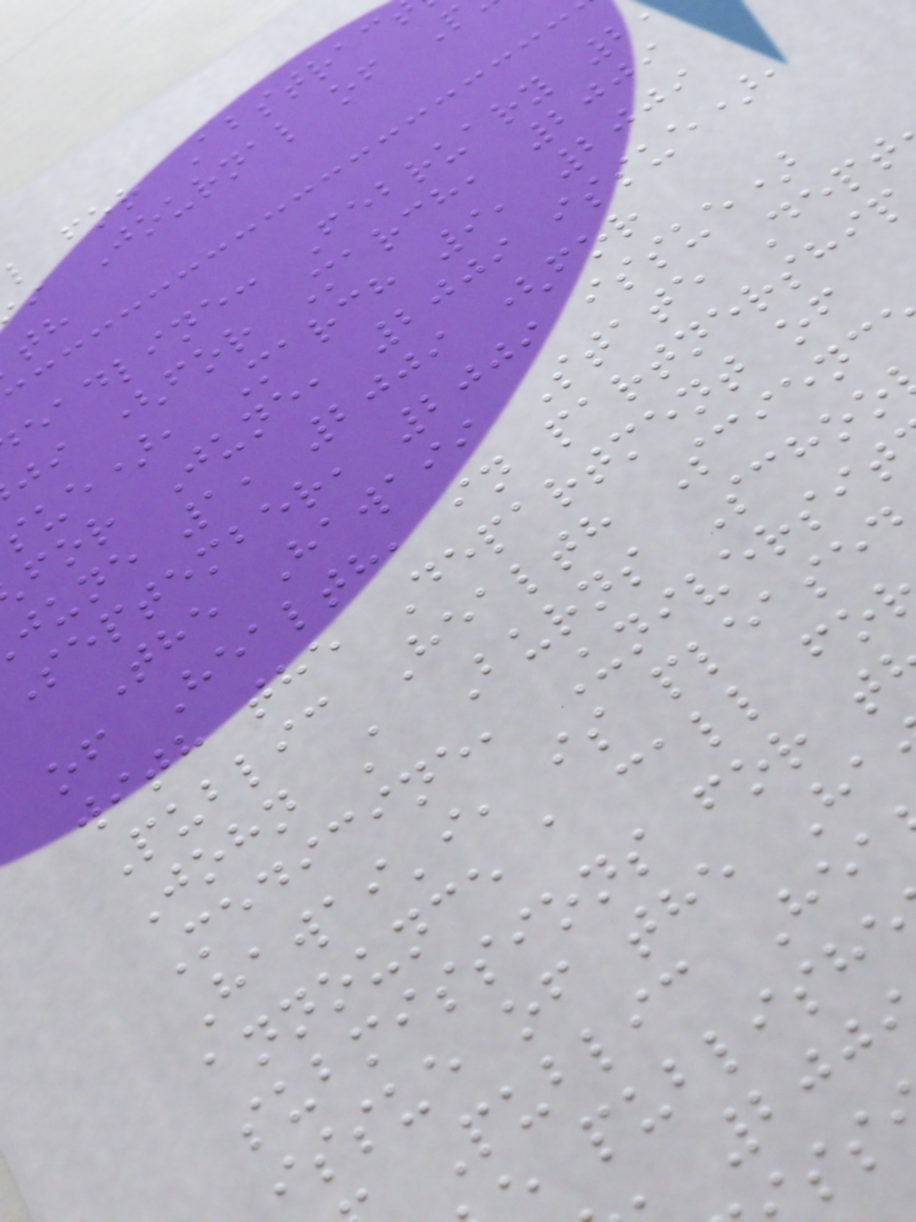l for Abstrac
i Journal of P
eadline: February 2
ji (for March, 2009
sue), March 9, 2009
for June, 2009 issue),
june 1, 2009 (for
September, 2009 issue)
The Hawaii State Dept
of Health, in partnership
with the Department of
Public Health Scienc
John A Burns Schoo
Medicine, Universit
Hawai'i, is pleased
announce a call fo
submissions for t
issue of the Ha
Public Hea
publish
